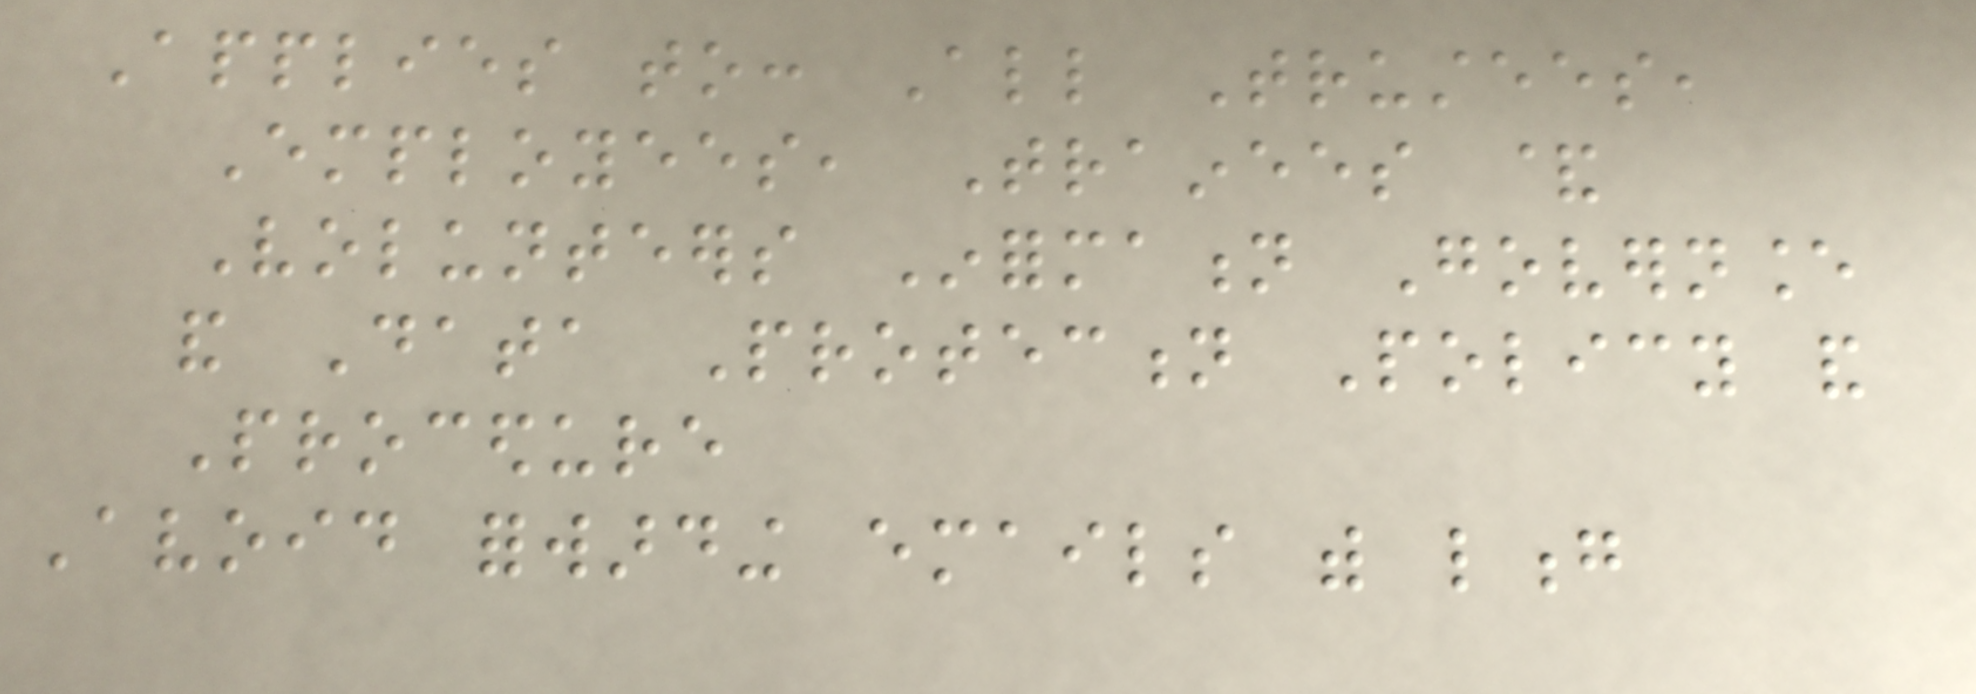Applies to: All Trustees,
Employees, Trainees &
Volunteers Information Governance
and Data Protection Policy and
Procedure
Avoid forwarding emails with long
